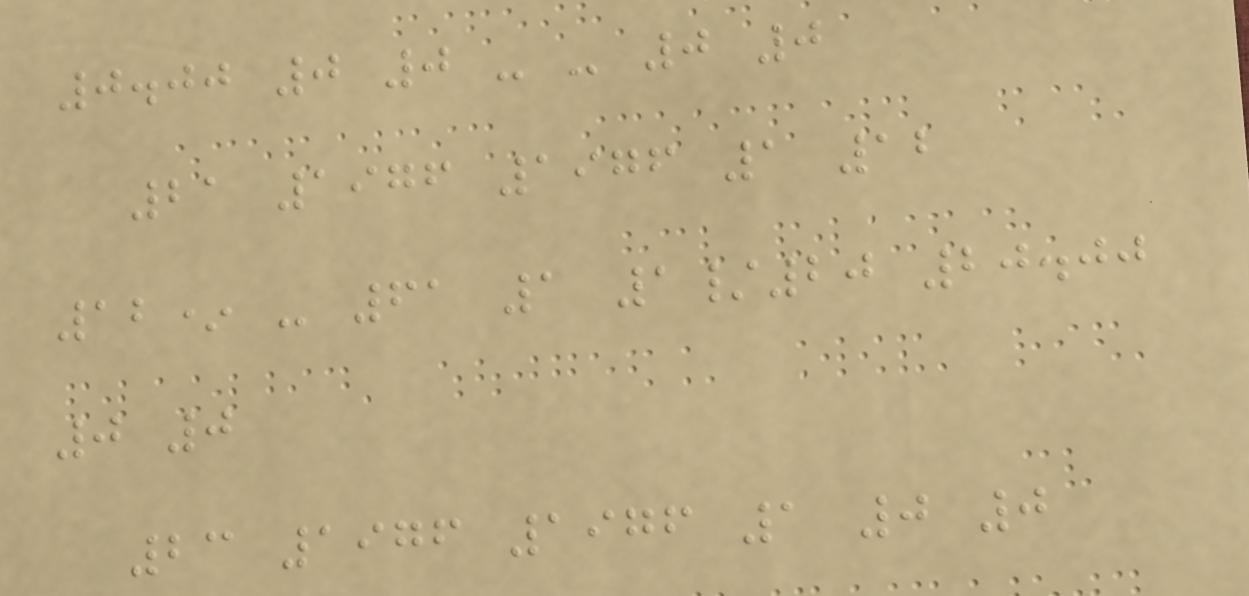0.00 0 0 - - 0 0
21 1976 1976 1 12
12* - 61 1 1/20 20.00
0 0
23 1976 1976 1 0 0
